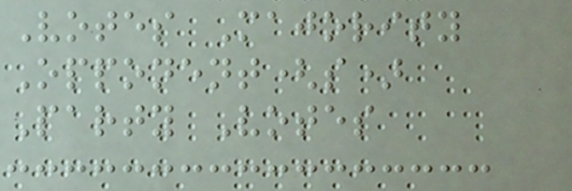Votes Majority
Opponent(s)
Party Votes
